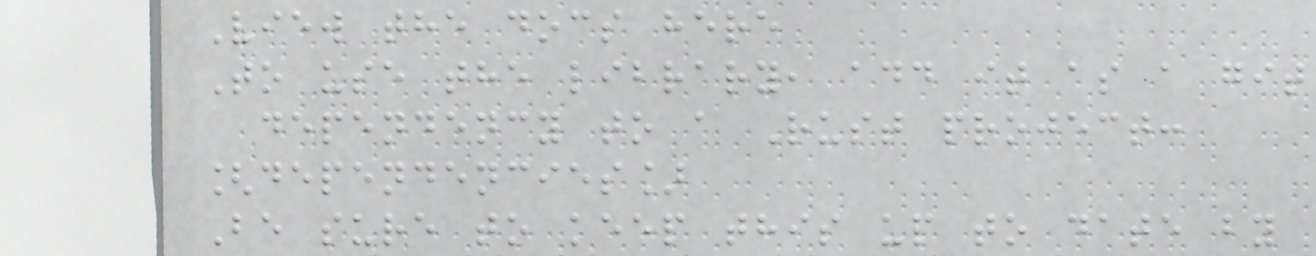View the docs here
To use the library, add it as a git
dependency to a Rust project:
[dependencies]
Be sure to keep this up to date by
